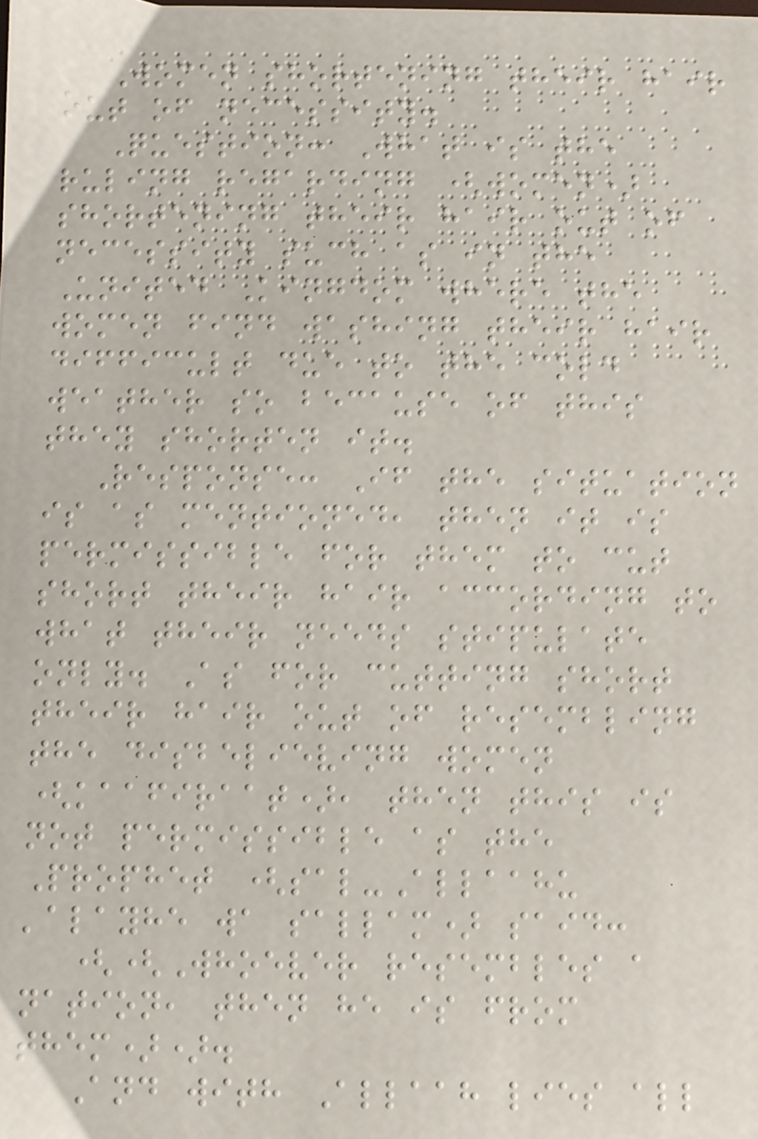Women shortening their hair
out of necessity.
Question: What is the
ruling regarding (women)
shortening their hair out of
necessity such as in the
United Kingdom where the
women find washing their hair
difficult due to the cold
weather so because of this
they shorten it.
Response: If the situation
is as mentioned, then it is
permissible for them to cut
short their hair according to
what their needs stipulate
only. As for cutting short
their hair out of resembling
the disbelieving women
(kaafiraat), then this is
not permissible as the
Prophet (sal-Allaahu
'alayhe wa sallam) said:
((Whoever resembles a
nation, then he is from
them)).
And with Allaah lies all
